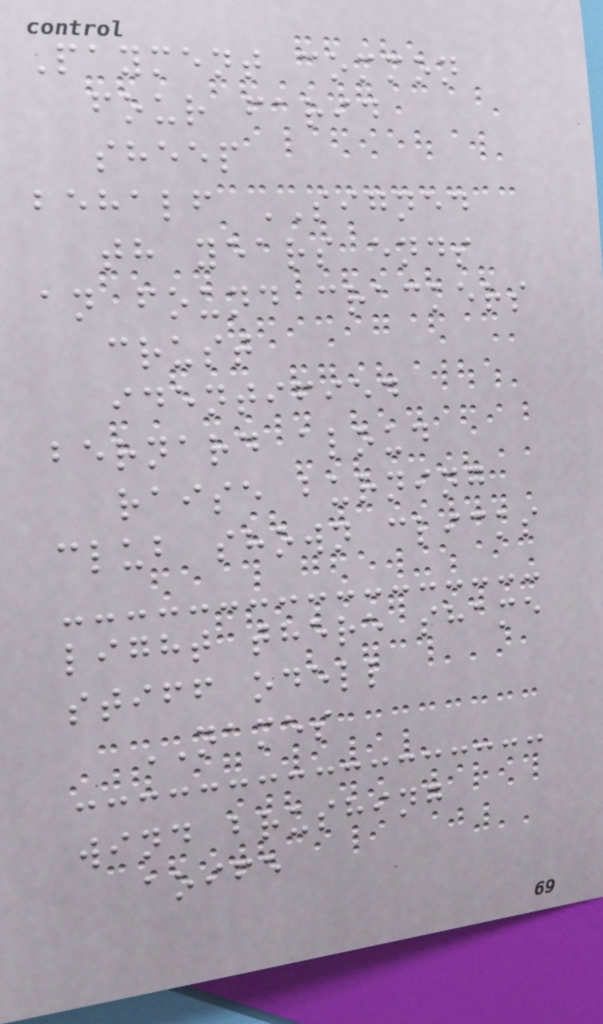Payment common
four farid
sheep
behalf SIGNED
th years ends
an found crackers
crust
identified
bernard aloud
raise burning
club shown clicks
light there shame
stiff odell
NAMES
wind brushing
aoife
